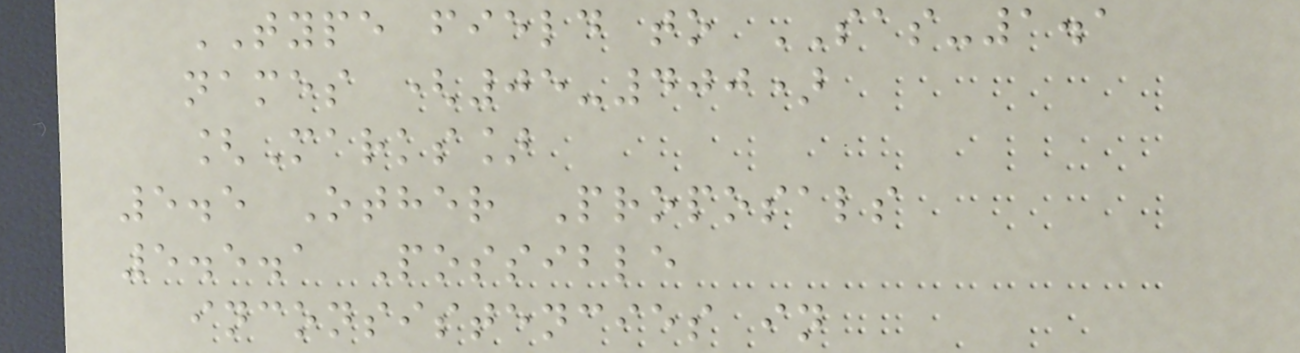TYPE field to SAS-1.1
names (05-400)
[Marks]
5.5 Other Proposals
5.5.1 Possible
inconsistencies in
